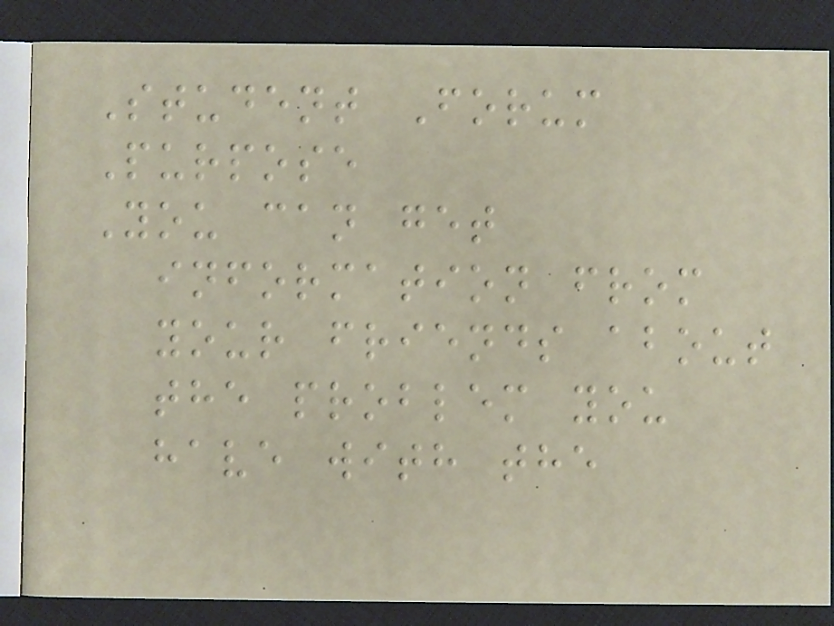Student Forum
Purpose
You can get
information from
your friends about
the problem you
have with the
